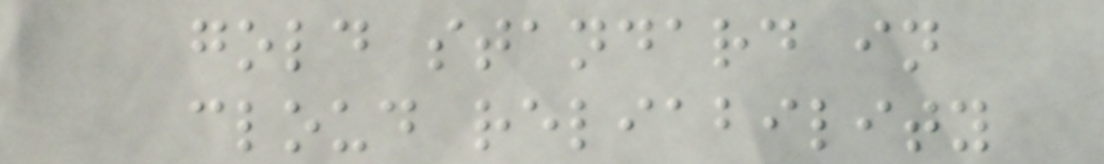gold standard in
cloud reliability
